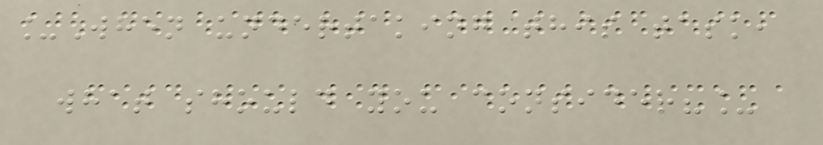_When undertaking this task,
what should you consider?_
